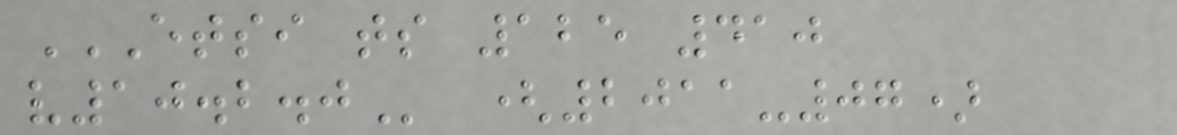ETSI TS 125 410
V10.2.0 (2011-07)
